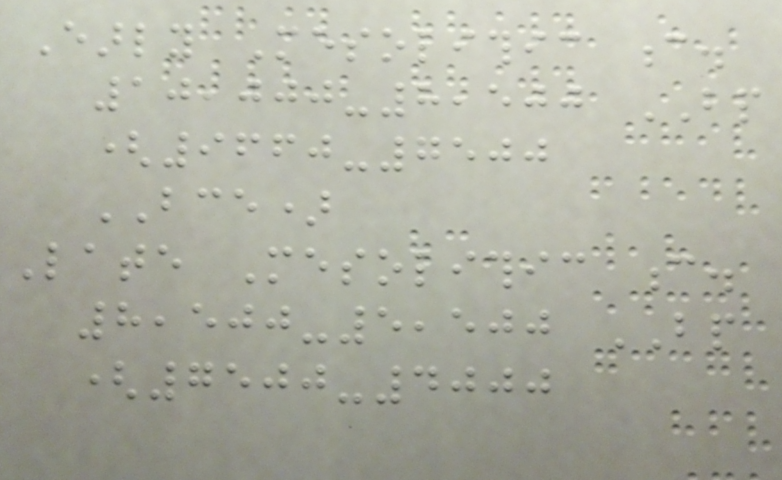Early Mesolithic c.
10,000-8,500 BP
(9660-7500
BCE)
Late Mesolithic c.
8,500-5,500 BP
(7500-4000
